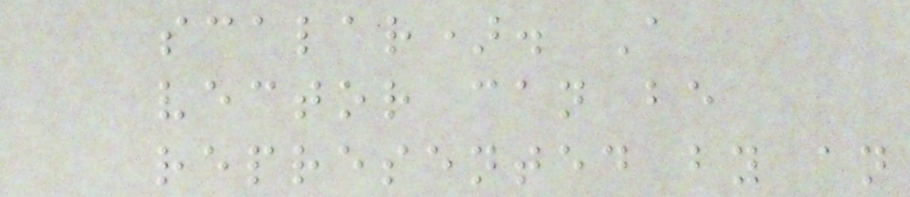scalar). A
vector can be
represented by an
